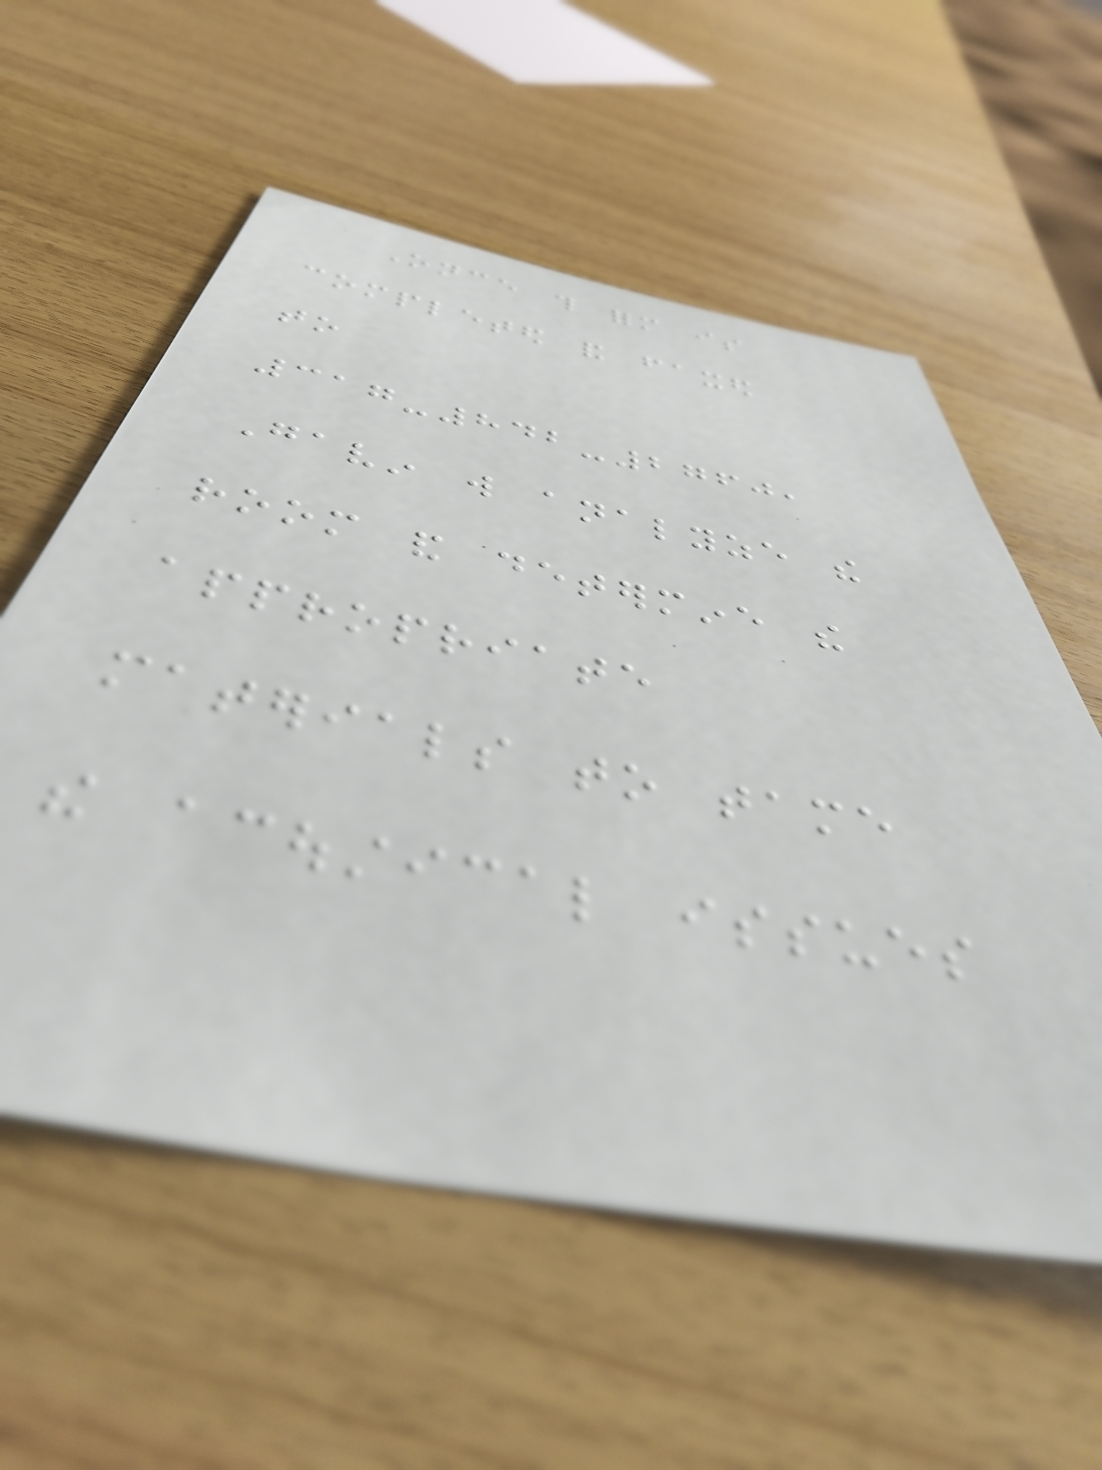Once this form is
completed and faxed
to
317-842-2760,
Gavin will analyze the
room and determine the
appropriate
materials to tame
the acoustical issues
